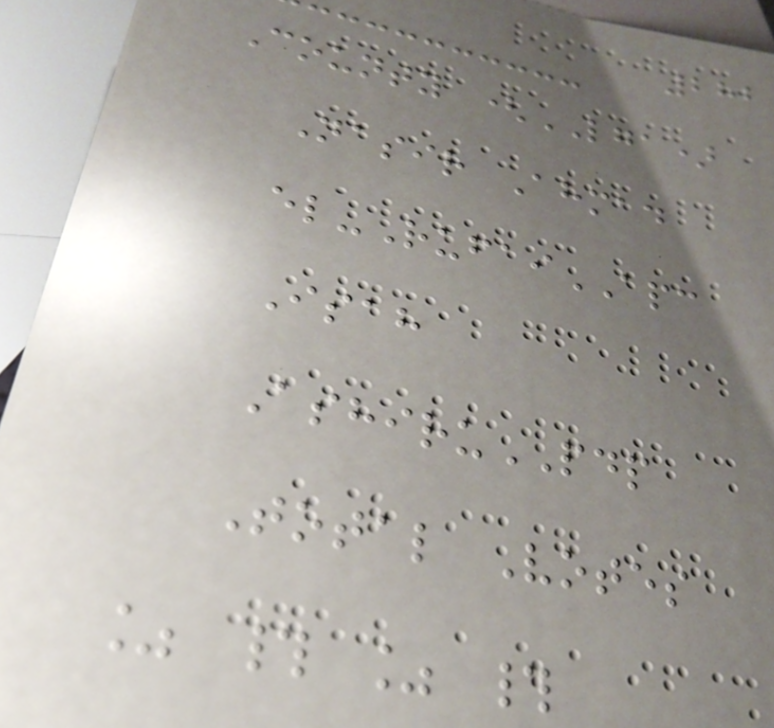282
County (LGA)
Nasir Ahmad
el-RufaiAPC
Isah
AshiruPDP
Total Votes
% # % #
